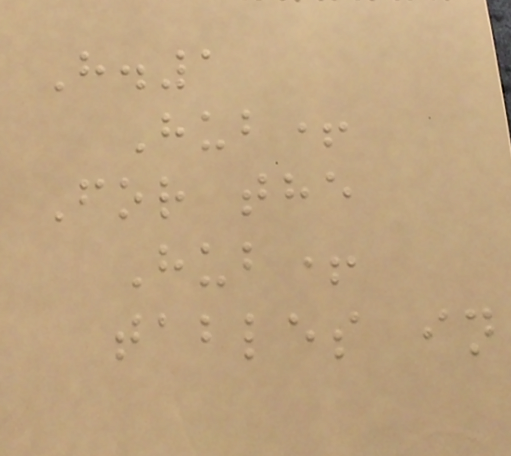H.1
Hub+
For the
Hub+
tables in
